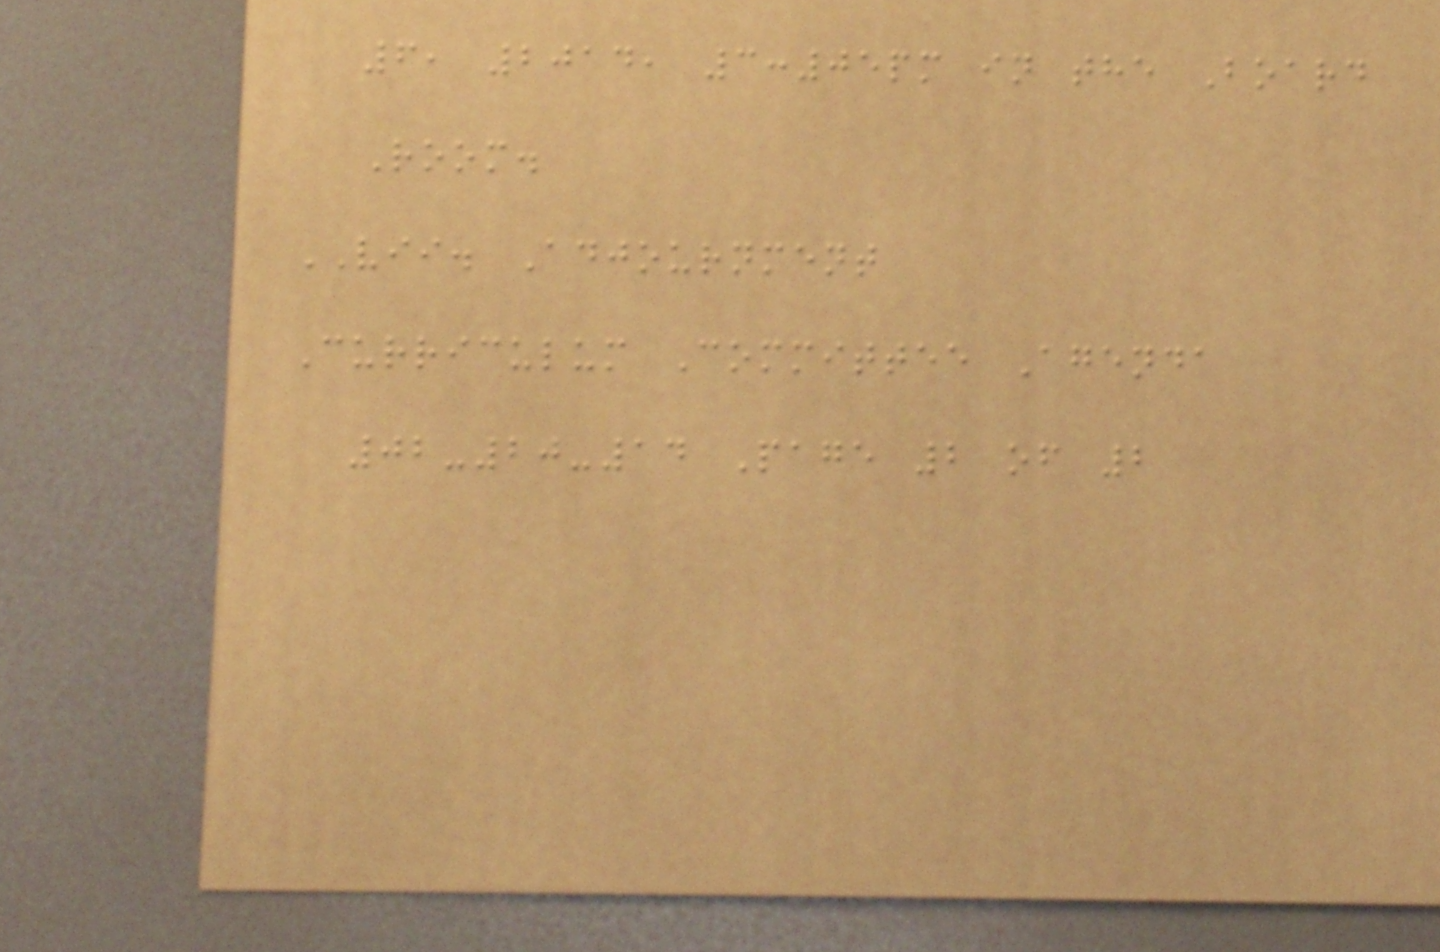6, 2014, 3:05pm in the Board
Room.
VII. Adjournment
Curriculum Committee Agenda
02-20-14 Page 2 of 2
